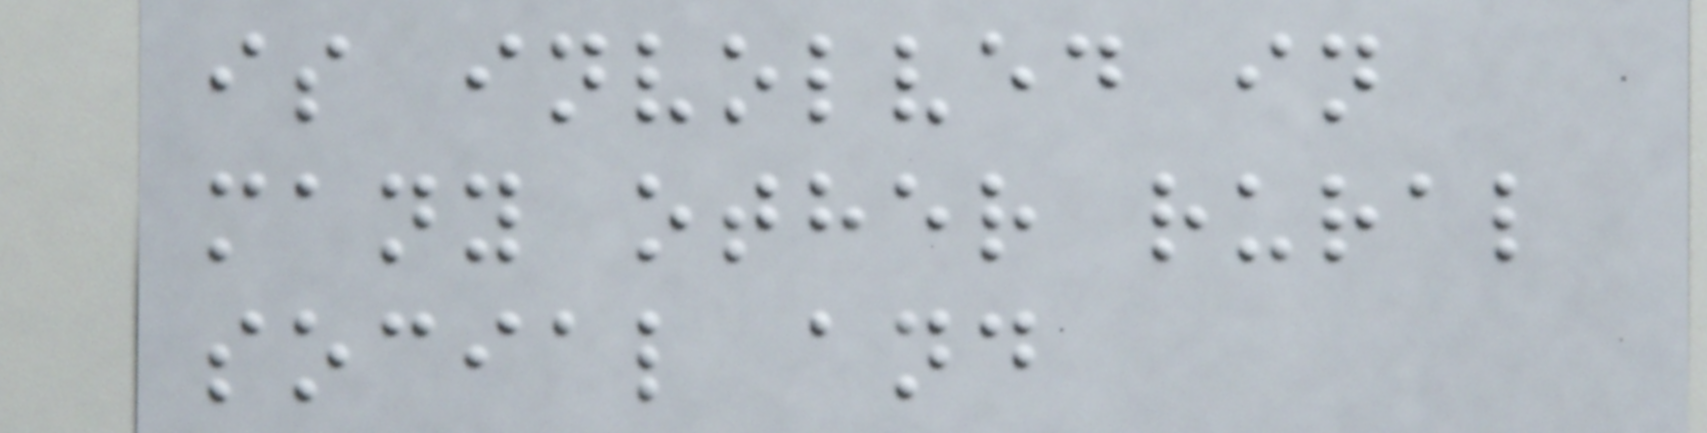is involved in
many other rural
social and
